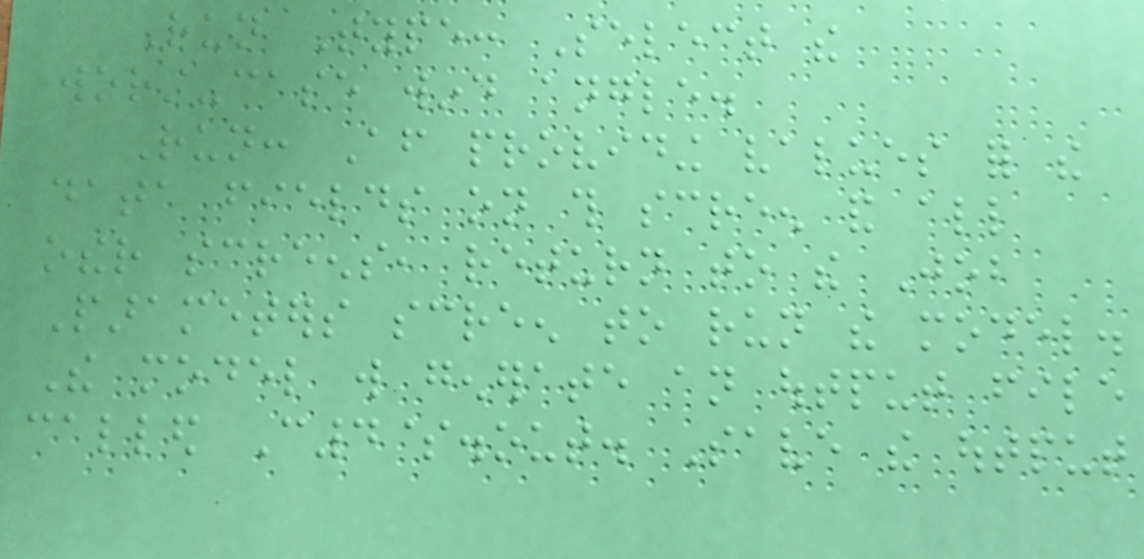Run Type: Select the
worst-case wind angle.
Run: After providing values for the
data fields on this screen and all
other screens, return to the Job
Parameters screen to run the model.
The model will generate an output file
called C4$.out. Save the output
